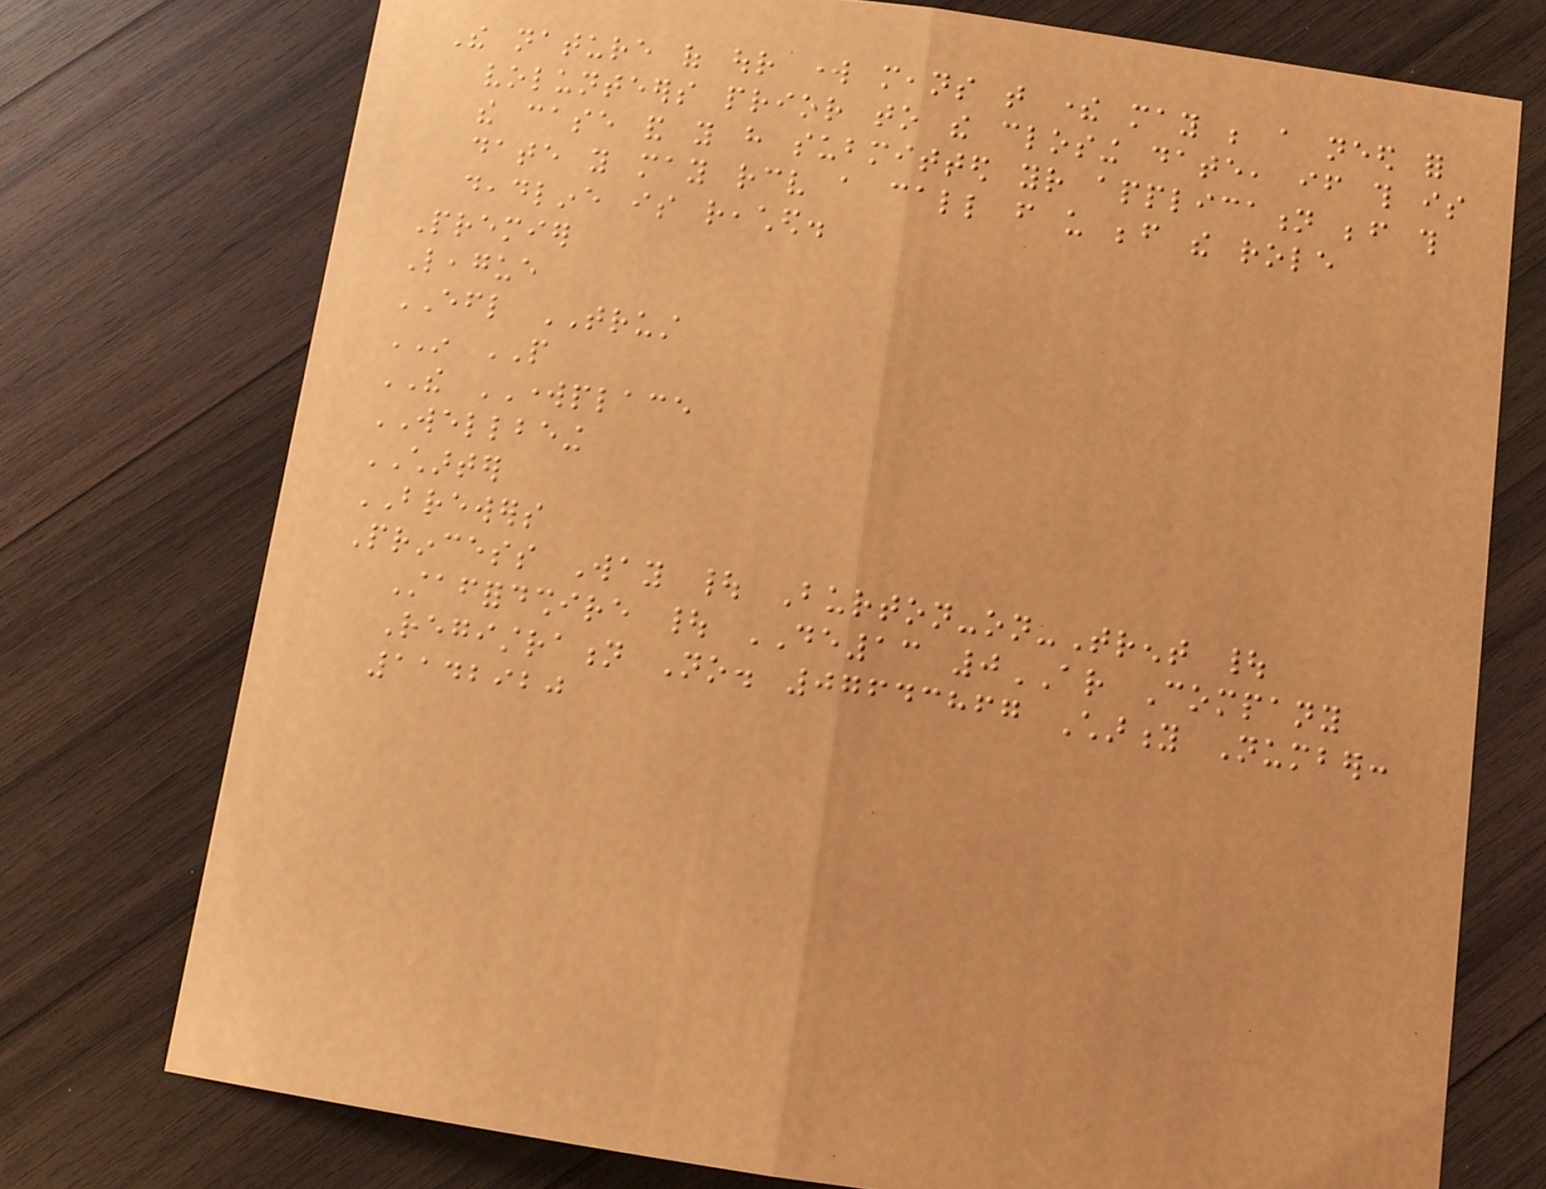The nature of our work means that there may be a need for
volunteers prior to the closing date, if this is
the case and you have submitted your application before this
date you may receive a call from us before the role
deadline is reached.
Premier
League
EFL TRUST
IN PEOPLE
THE WORKPLACE
WELLBEING
CHARTER
BREWERS
Princess Way | Burton-on-Trent |
Staffordshire | DE13 0AR Company
Registration No. 07643867 Charity Number:
1142920
